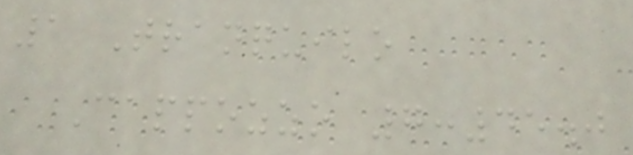1 Tranquilo
Cappozzo 7:45.0
